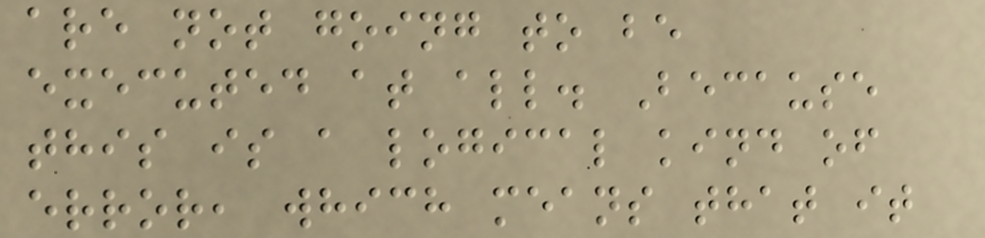are not going to be
executed at all. Because
this is a logical kind of
error, which means that it
